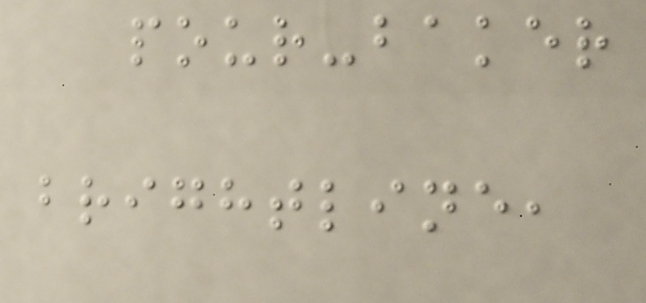pour-baker
brightline,
